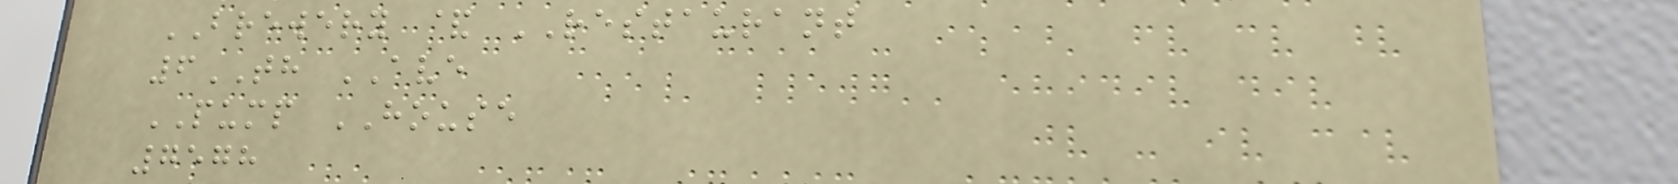BREWERY & RESTAURANT
6TH AVE
PUMP HOUSE
7578
